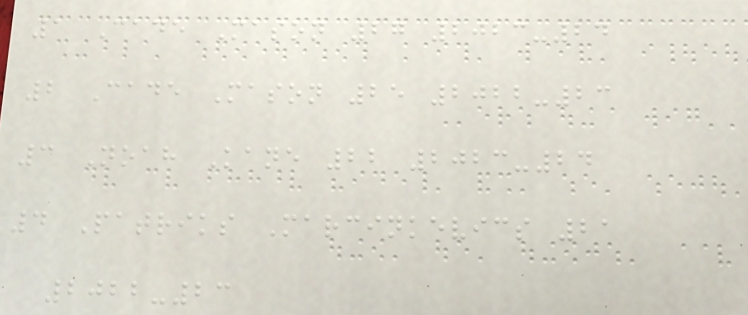1 Cade Mason 27 2023-24
2 Cade Mason 25 2022-23
3 Noah Kane 22 2023-24
4 Patriks Marcinkevics 21
2022-23
